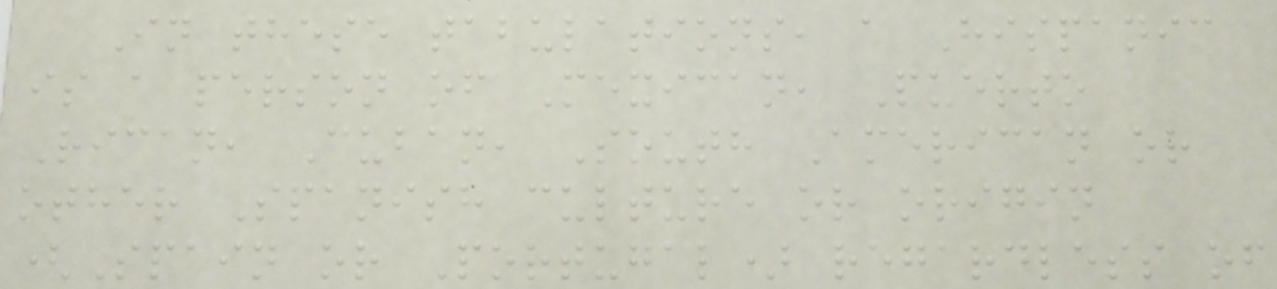In these tabulations, a Hispanic
is a person of Mexican, Puerto
Rican, Cuban, South American or
other Spanish culture or origin
(Spain or Portugal) regardless of
